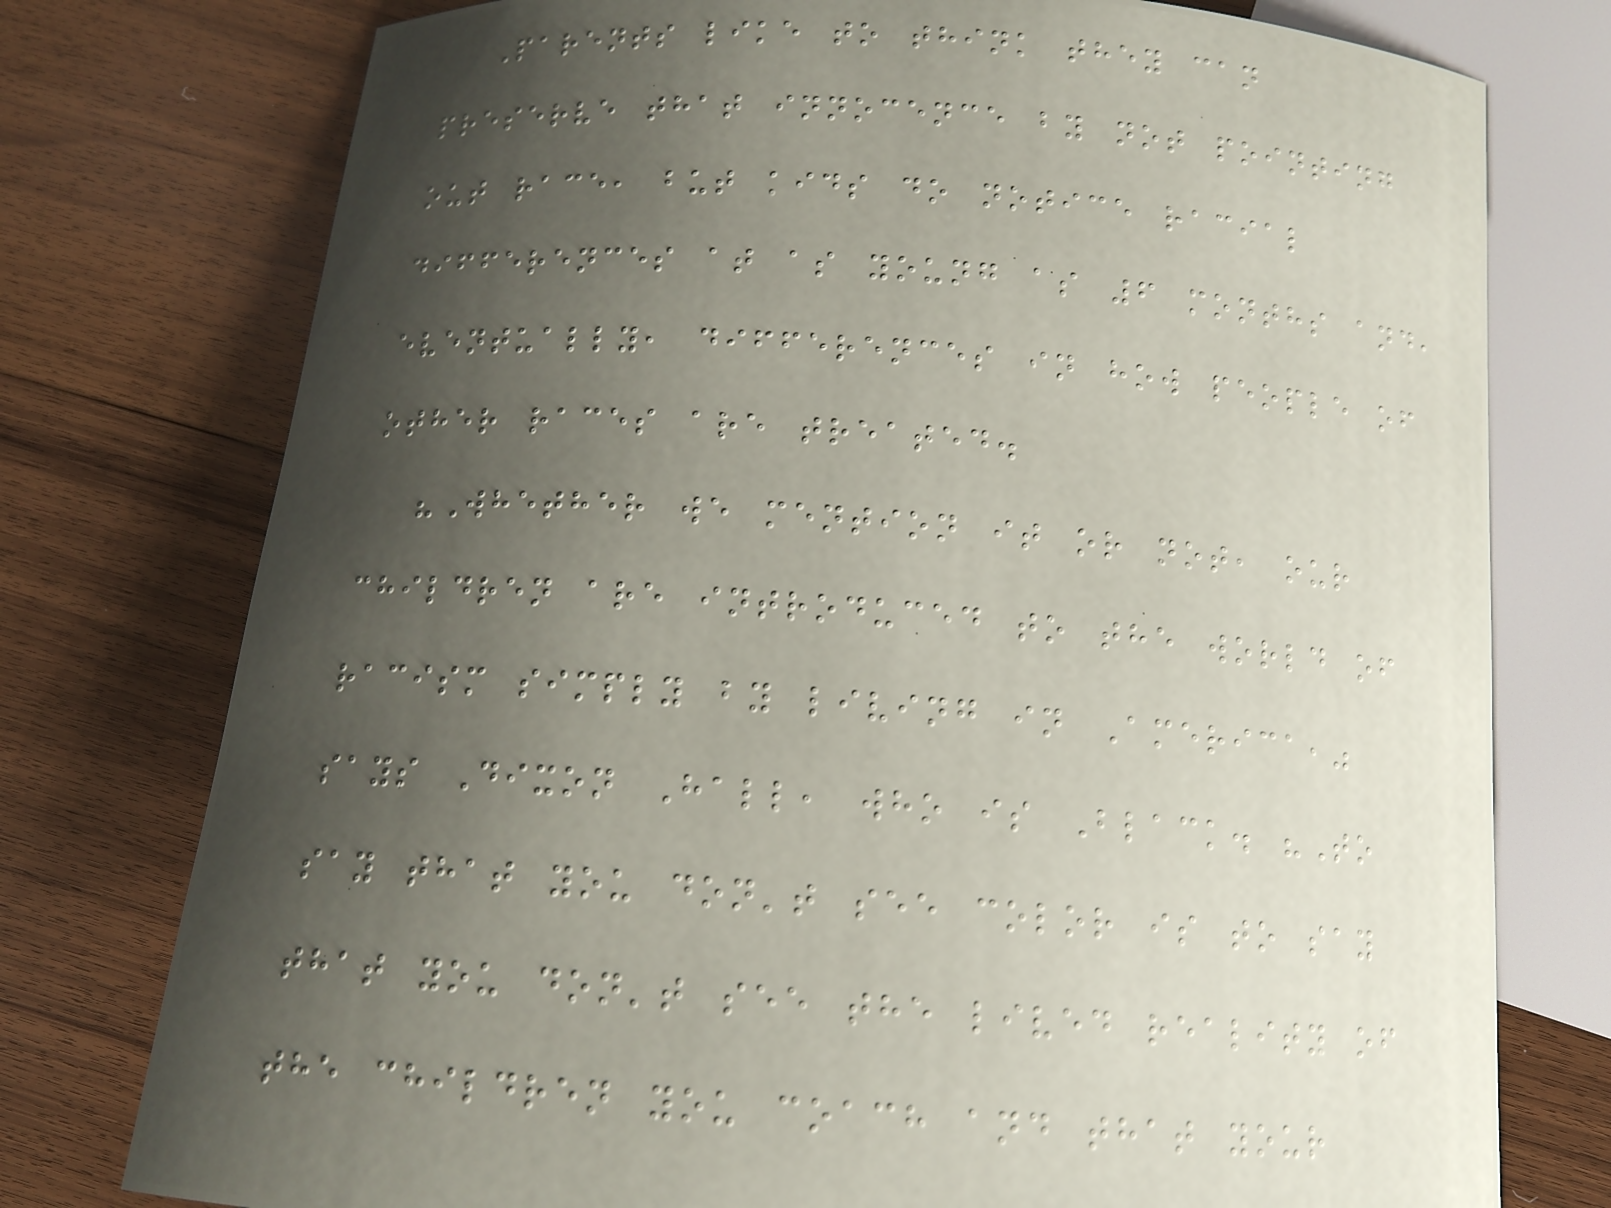Parents like to think they can
preserve that innocence by not pointing
out race, but kids do notice racial
differences at as young as 6 months and,
eventually, differences in how people of
other races are treated.
"Whether we mention it or not, our
children are introduced to the world of
racism simply by living in America,"
says Dixon Hall, who is Black. "To
say that you don't see color is to say
that you don't see the lived reality of
the children you coach and that your
